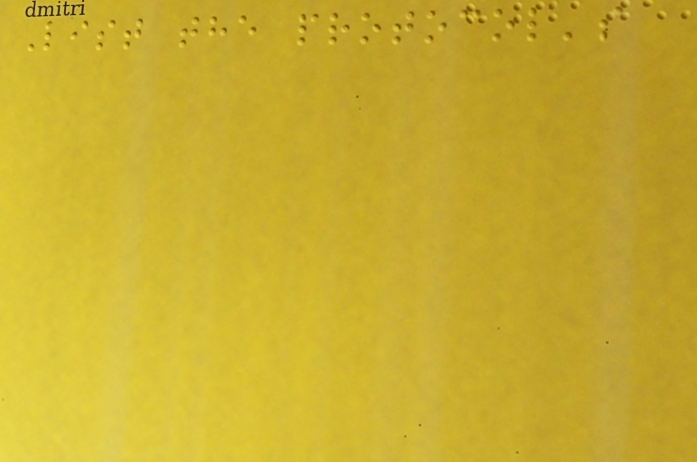List the protocol's
